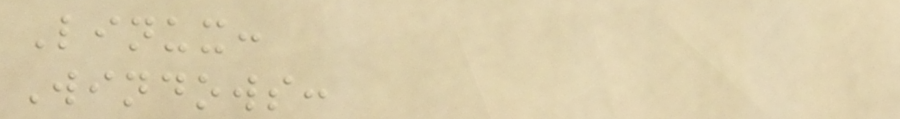Linux:
Windows:
